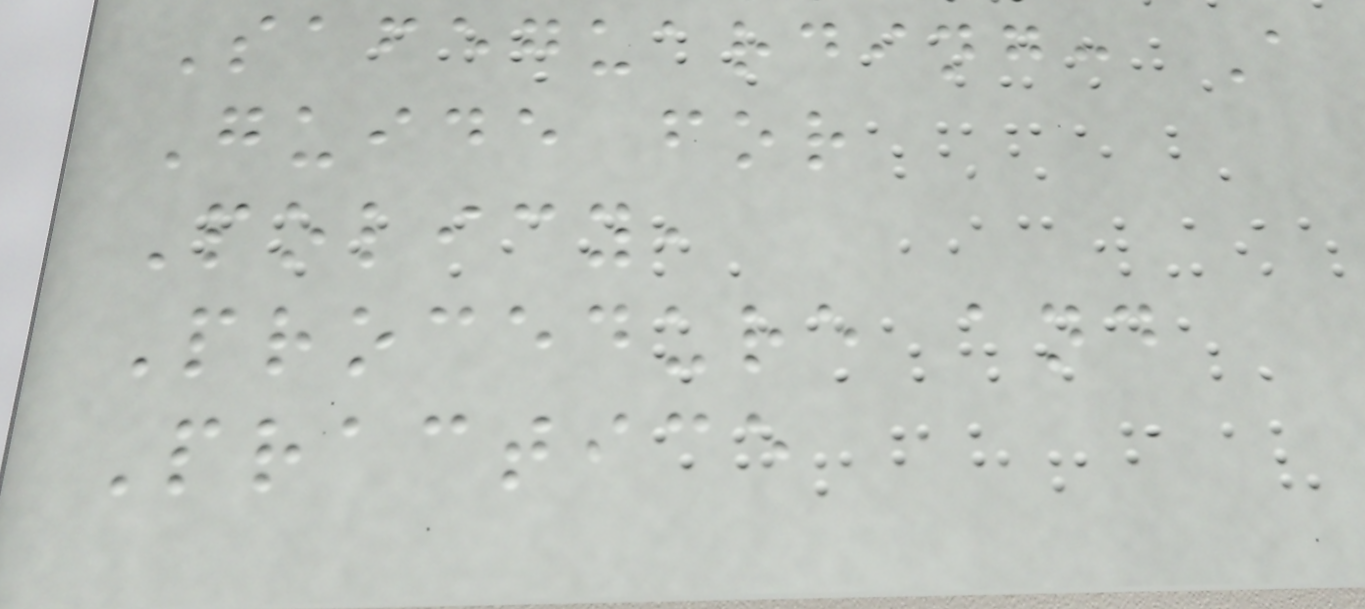Safeguarding: A
Guide for
Policy,
Procedure and
Practice
